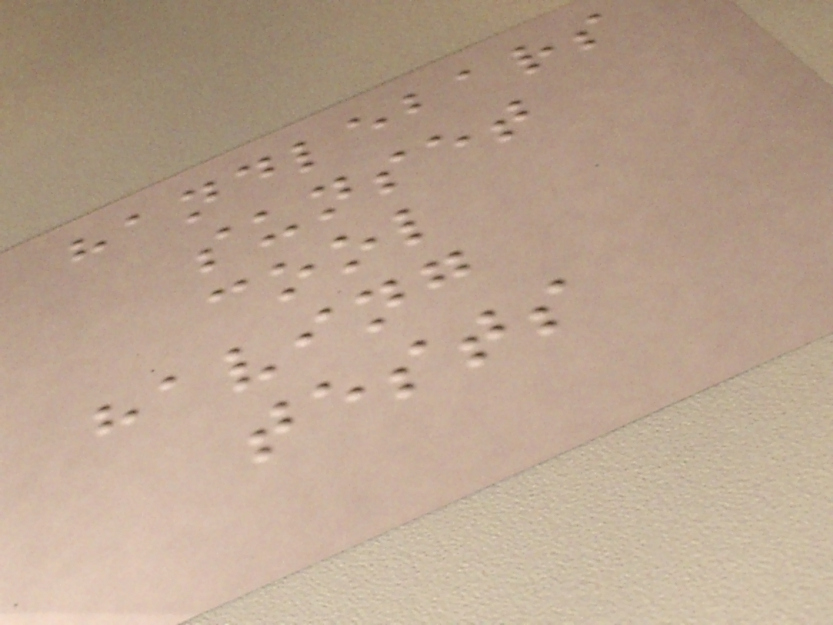handlebars
sunset
cool
having
tests
